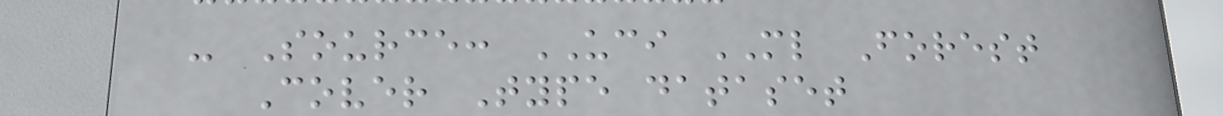- Source: UCI ML Forest
Cover Type dataset
